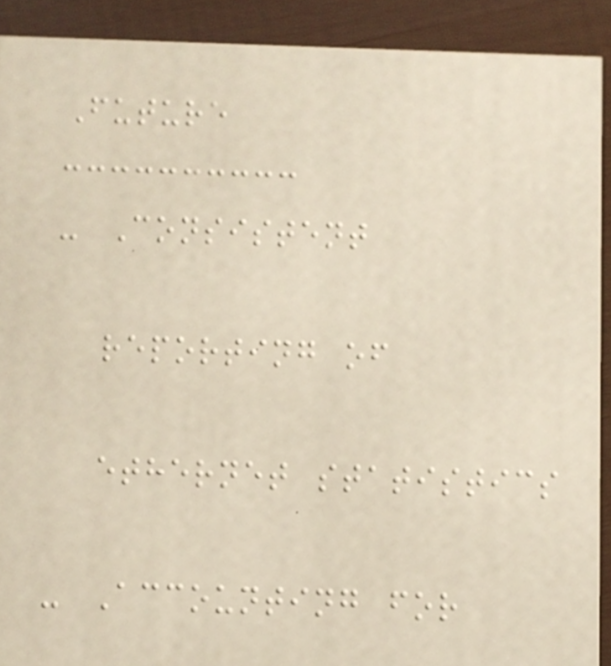Future
- Consistent
reporting of
ethernet statistics
- Accounting for
